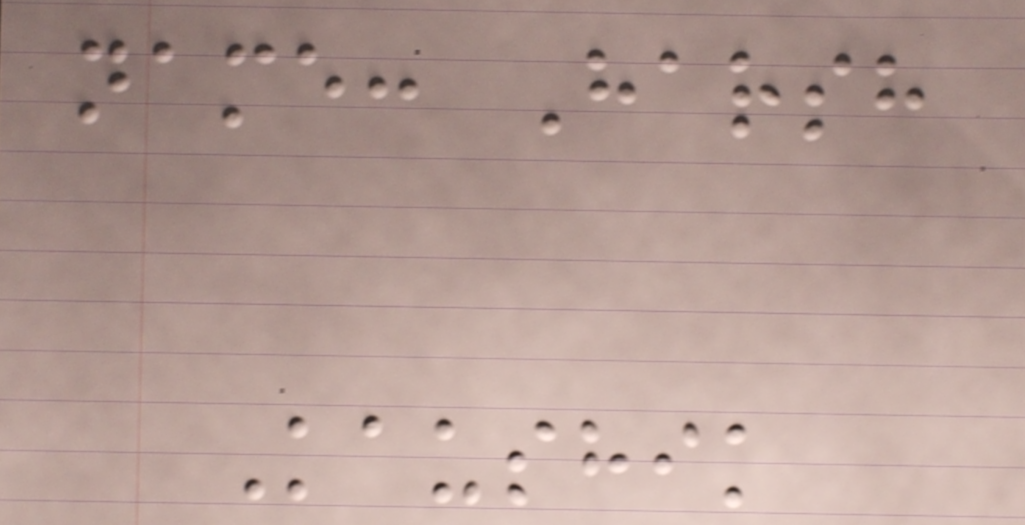name: Harsh
Kaushik
